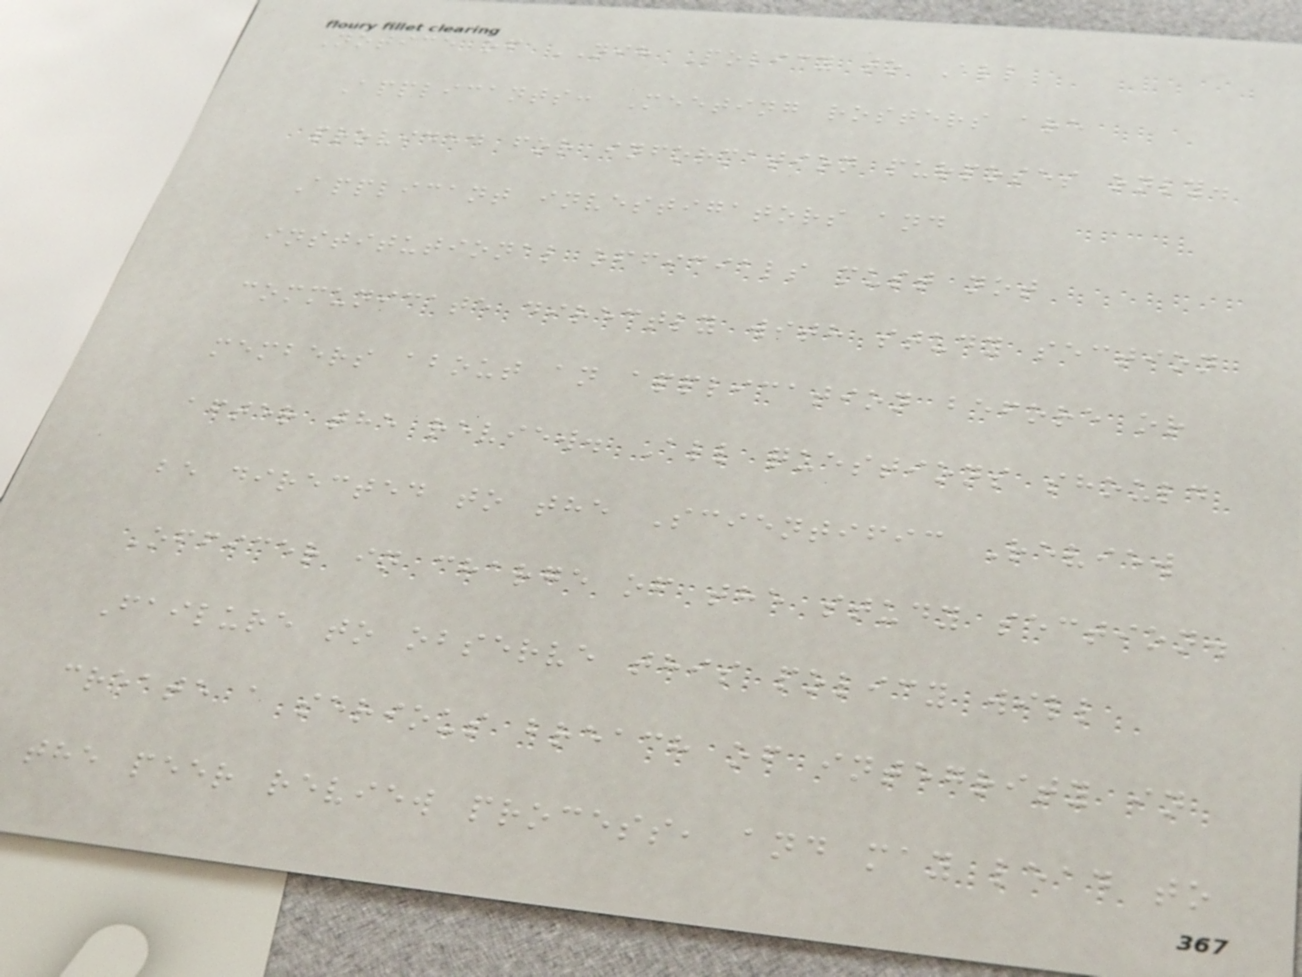Notice of NIH Policy to All
Applicants: Meeting rosters are
provided for information purposes only.
Applicant investigators and
institutional officials must not
communicate directly with study section
members about an application before or
after the review. All questions should
be directed to the Scientific Review
Officer in charge of the study section.
Failure to observe this policy will
create a serious breach of integrity in
the peer review process, and may lead to
